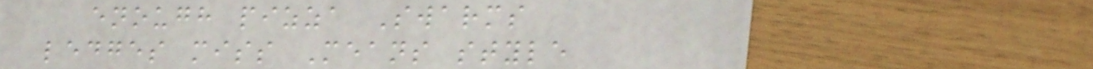enough pizza Swarms
ledges miss Means style
